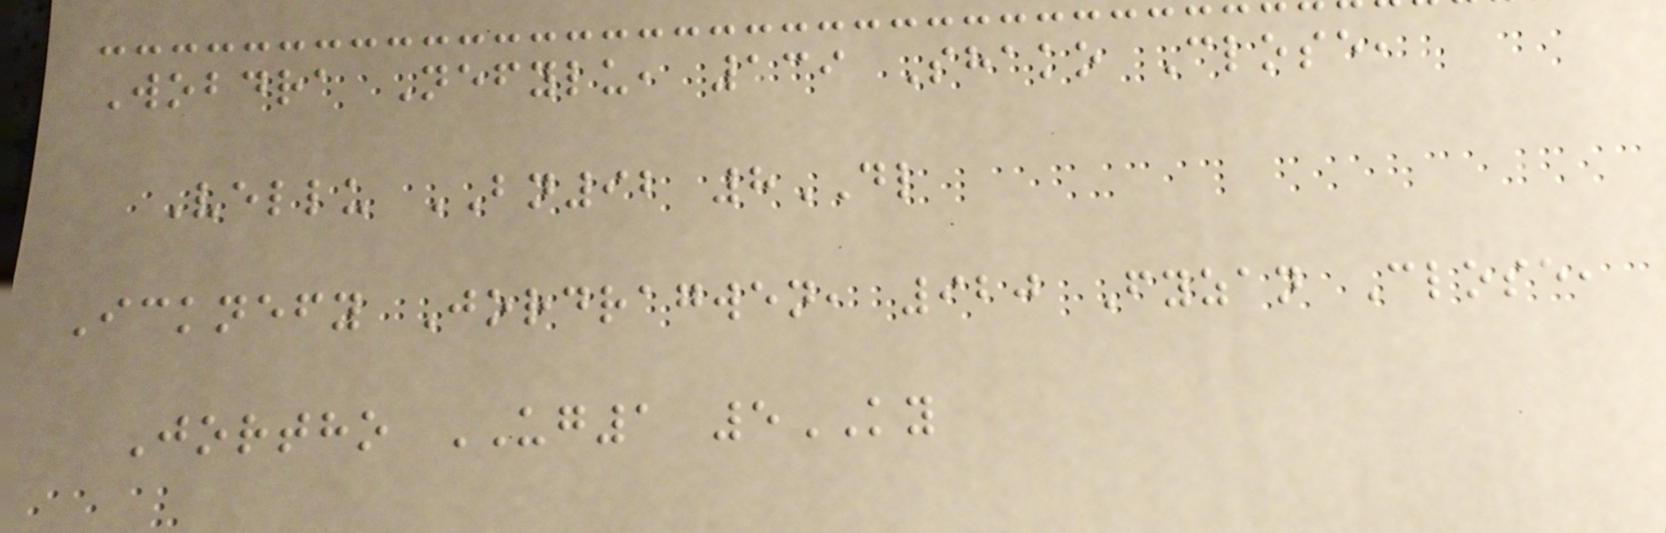Wobdra Nefylu, 139 Shako Close,
Vellu BN92 8DL
Icknefy Jordragwen, 920 Fyzan Close,
Jortho UG1 5KY
